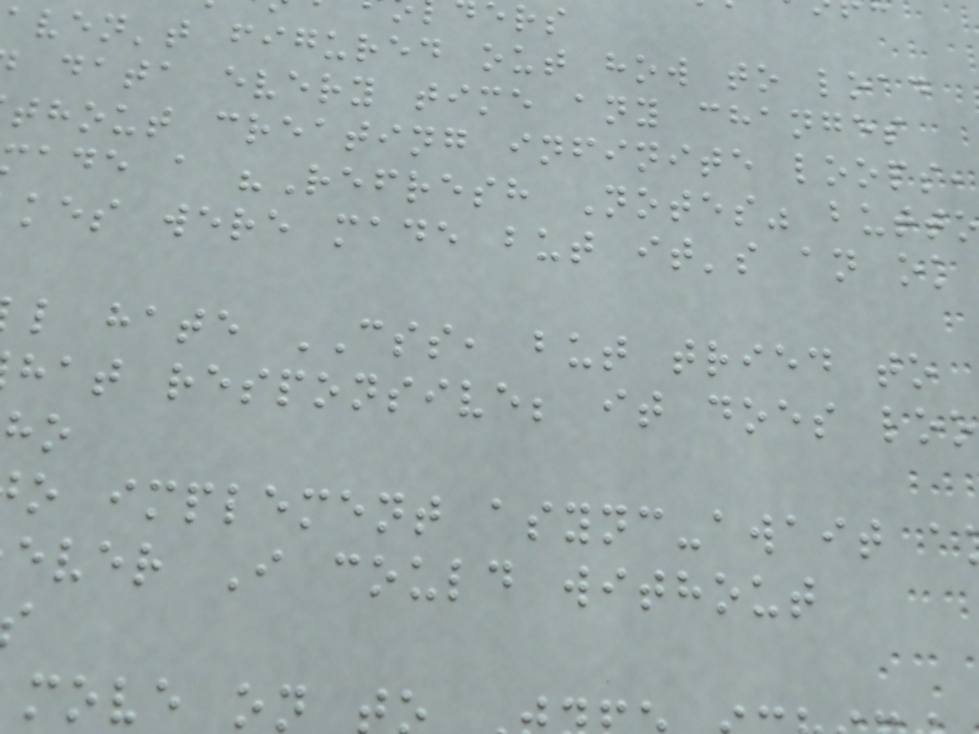aven't figured out how to load
data every time any changes
thout creating infinite loops,
ade a "Refresh Notes" butt
kes were made but it's an ok
l hate CSS, but tried to
hat responsive; it does loo
o implement async-await a
ever I could without
